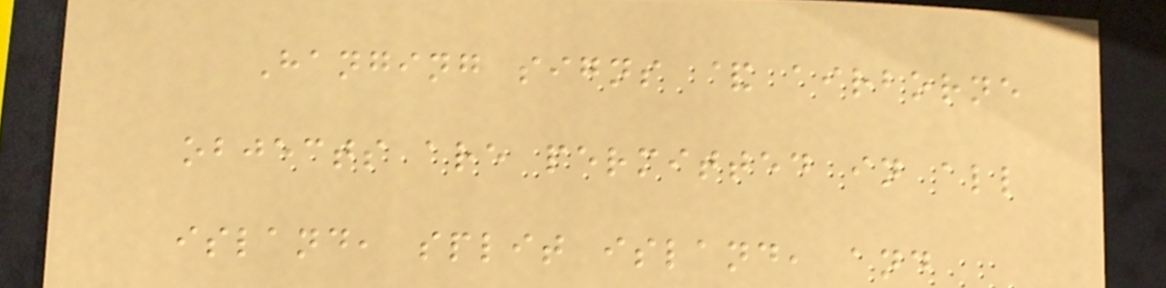Hanging signs & airborne
objects are permitted in all
island, split island, and
